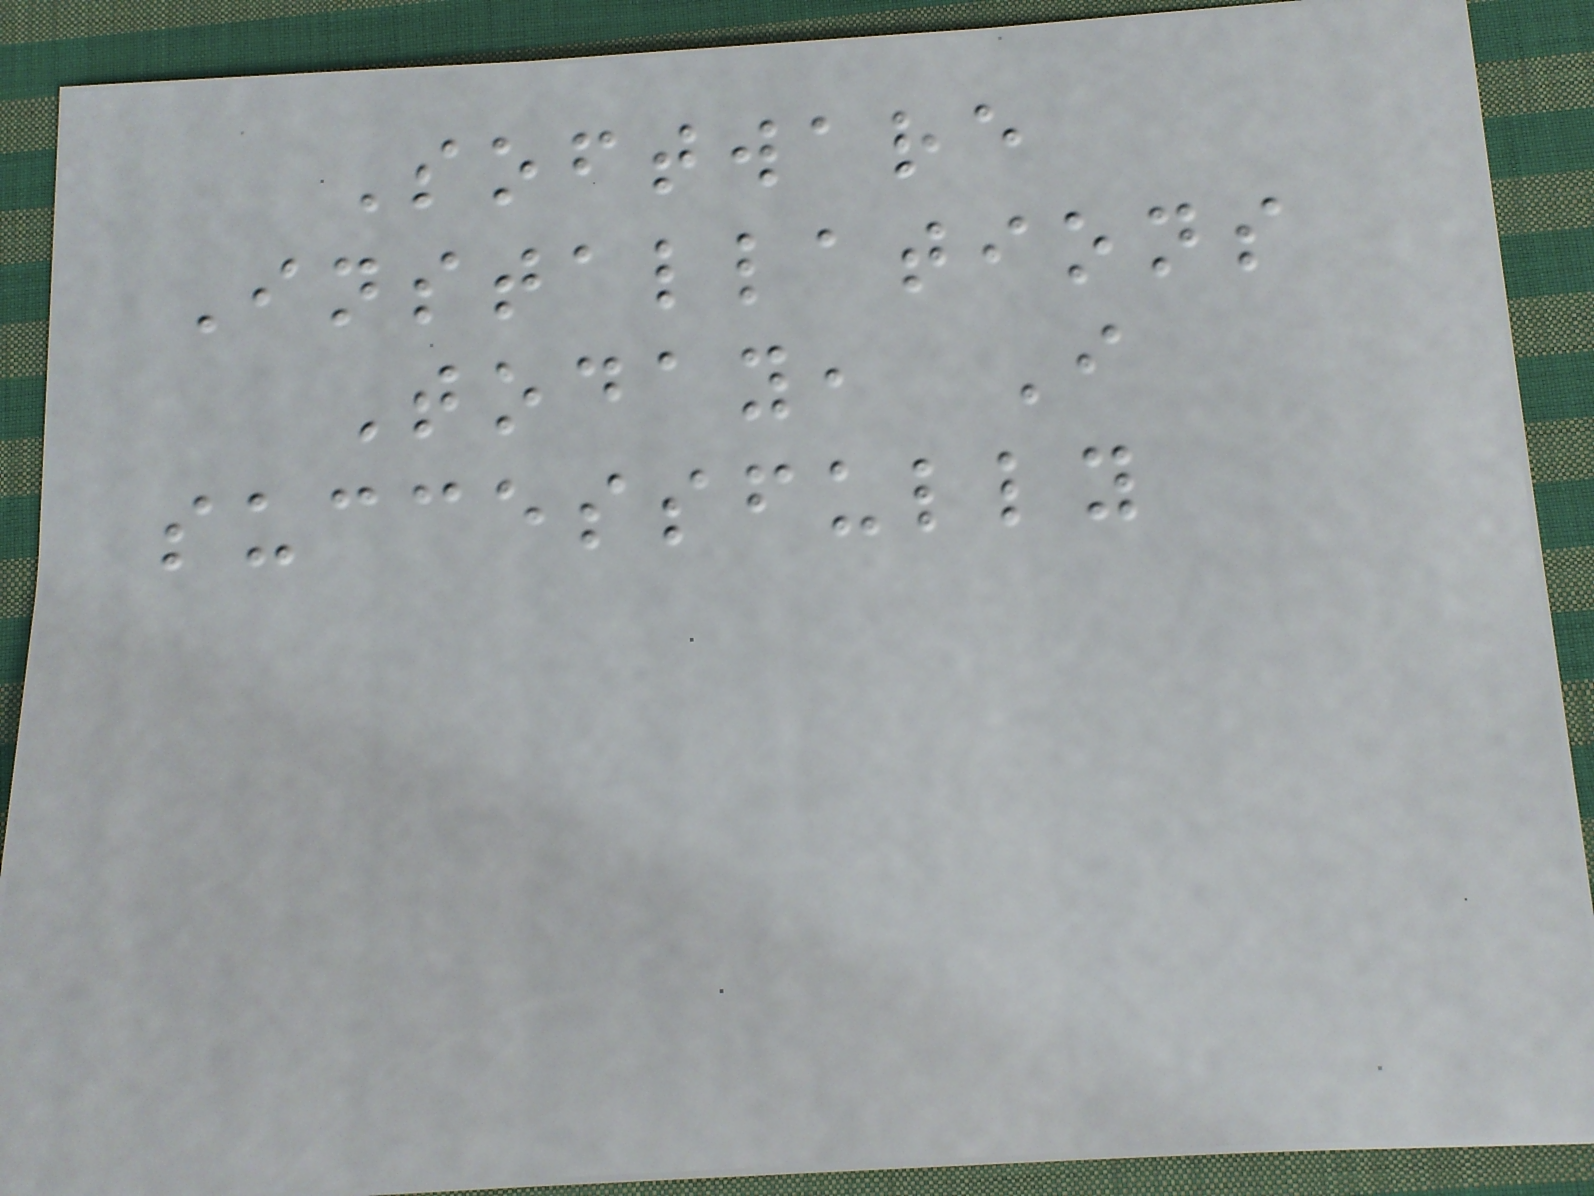Software
Installations
Today, I
successfully
